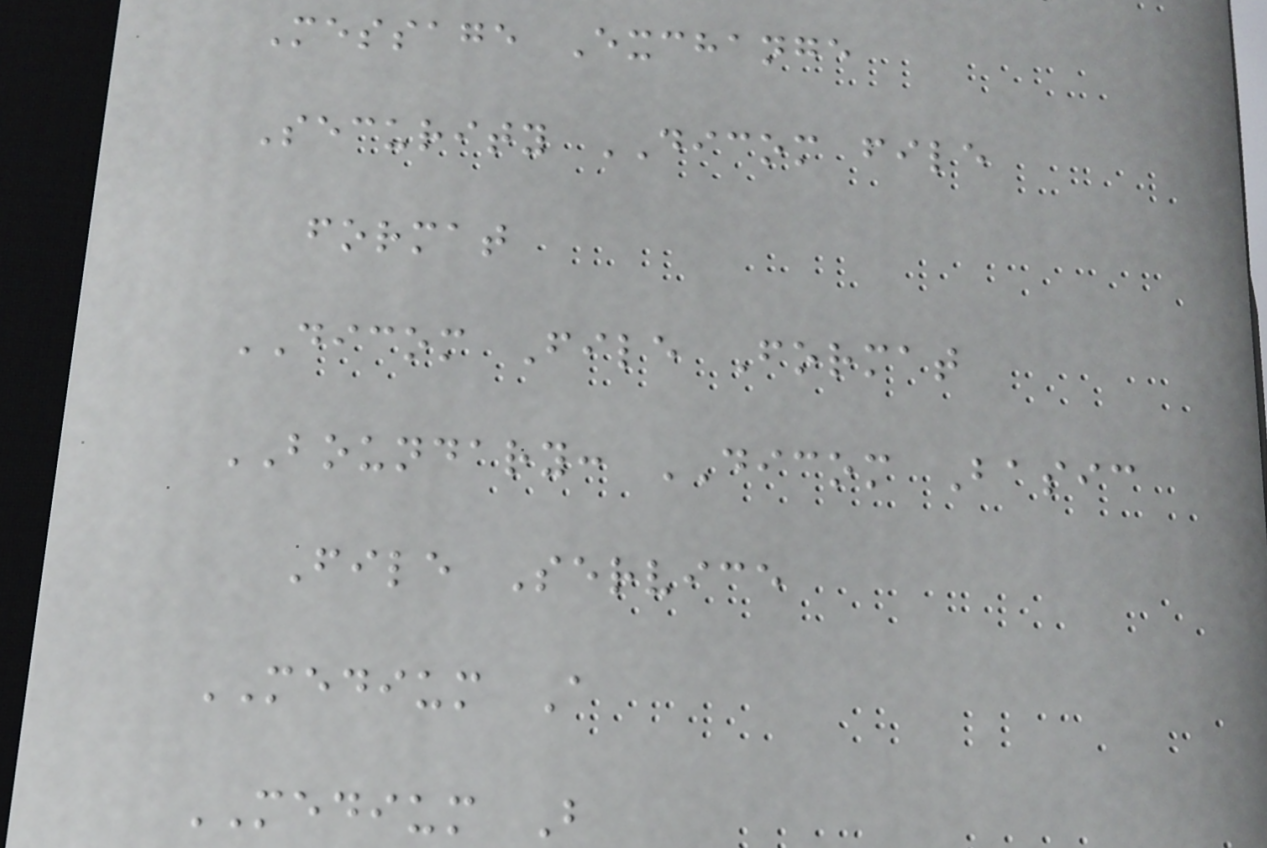Message Exchange
Security DICOM file
format
DICOM File Format
BOUNDARY: DICOM Basic
File Service
MEDIUM A
MEDIUM B
